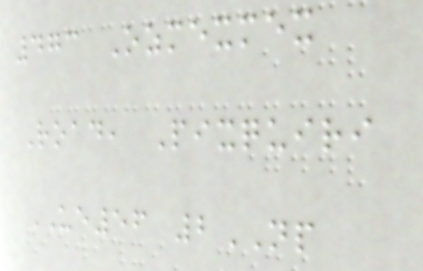473 Ozmexmex
Road, Pixquiri
UE56 2NP
